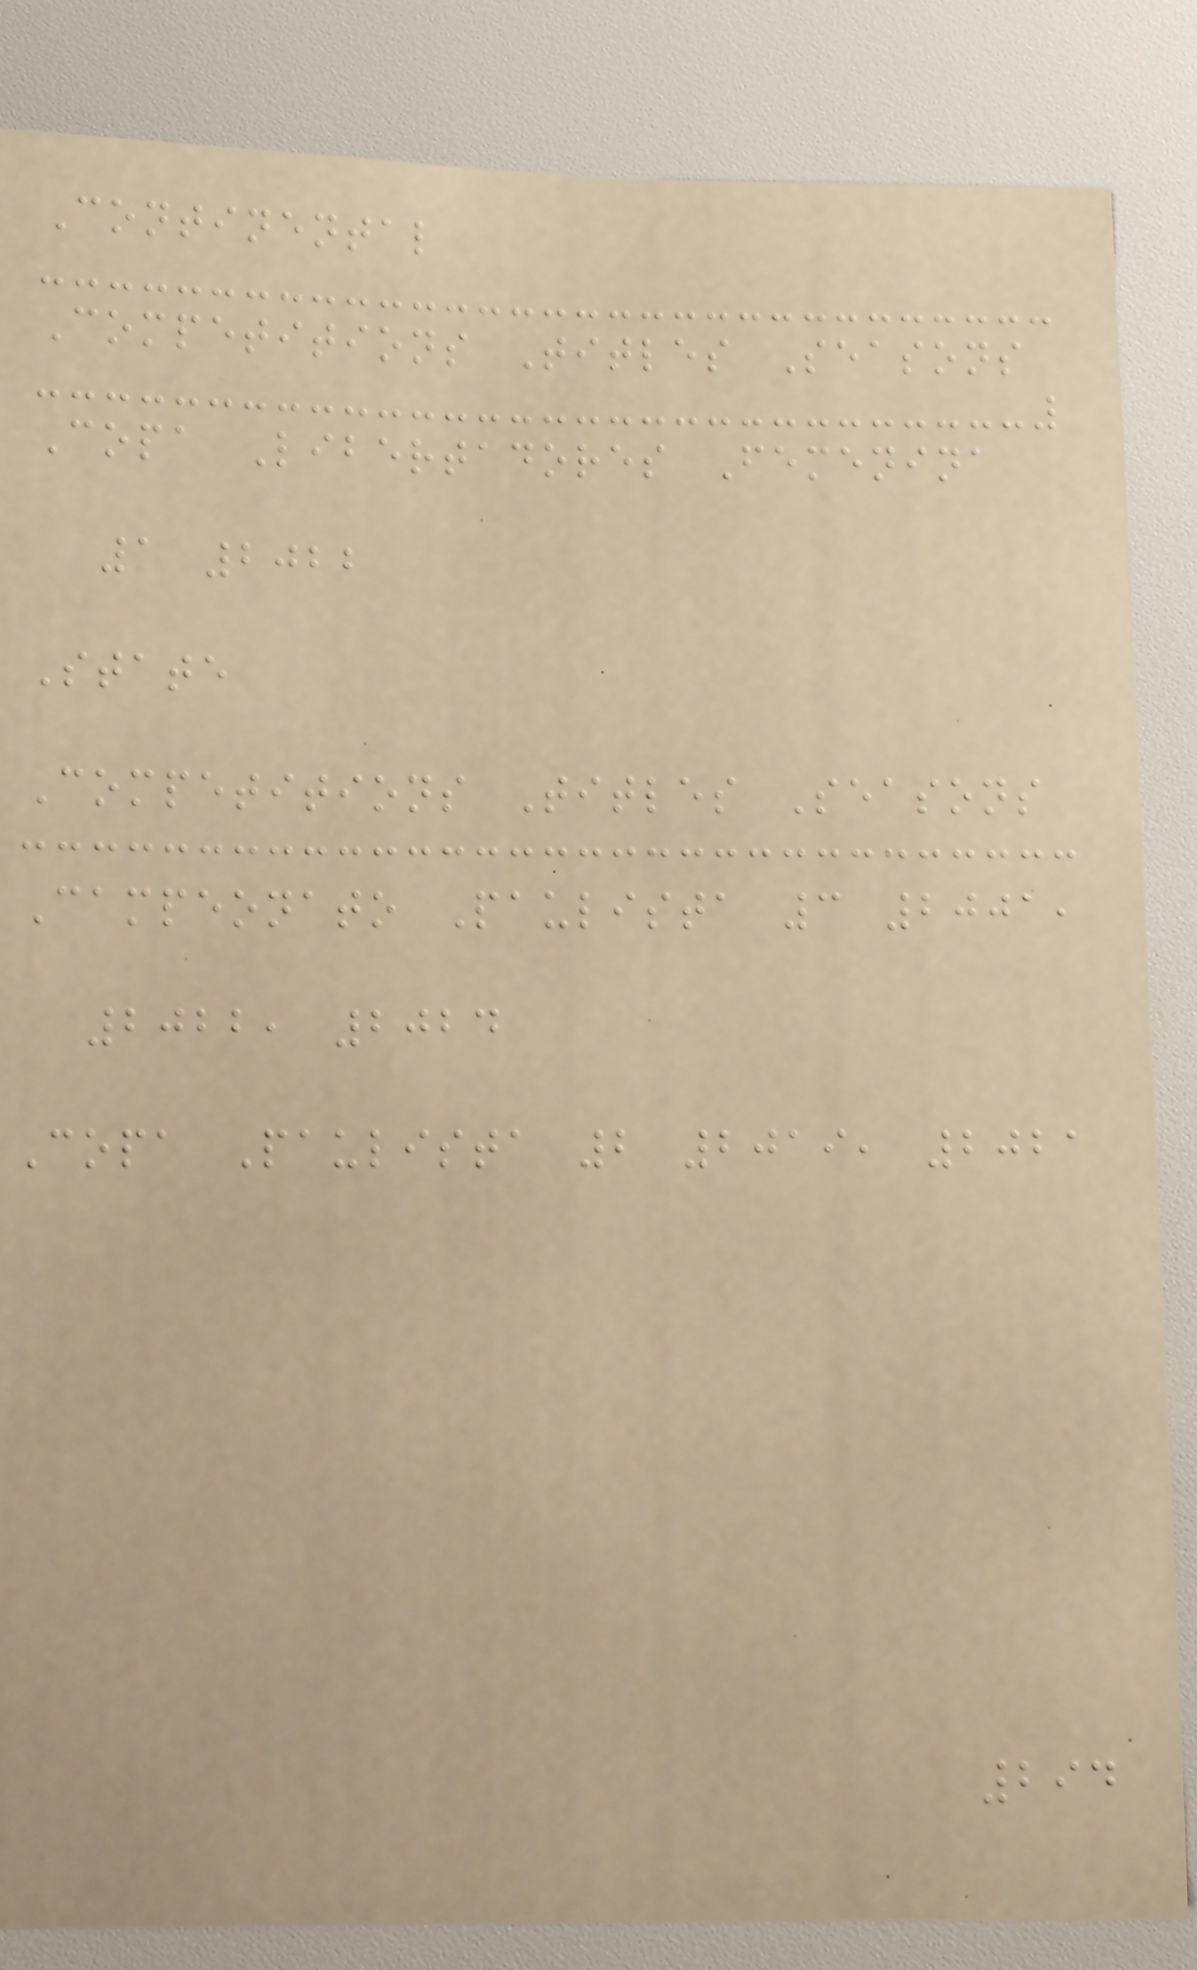Continental
Competitions Titles Seasons
Copa Libertadores Femenina
1 2022
State
Competitions Titles Seasons
Campeonato Paulista 3 2001,
2022, 2024
Copa Paulista 2 2019, 2021
294
